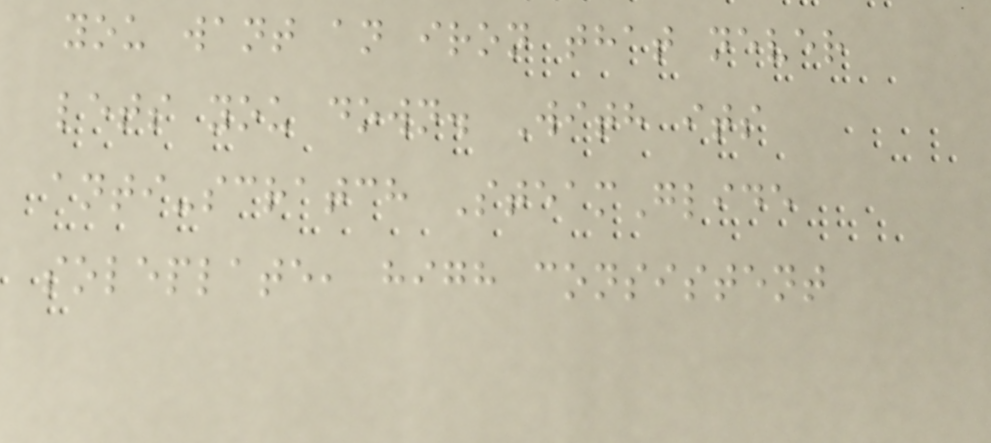you want an iron that never
lets you down. With its
anti-scratch SteamGlide
soleplate, high consistent
